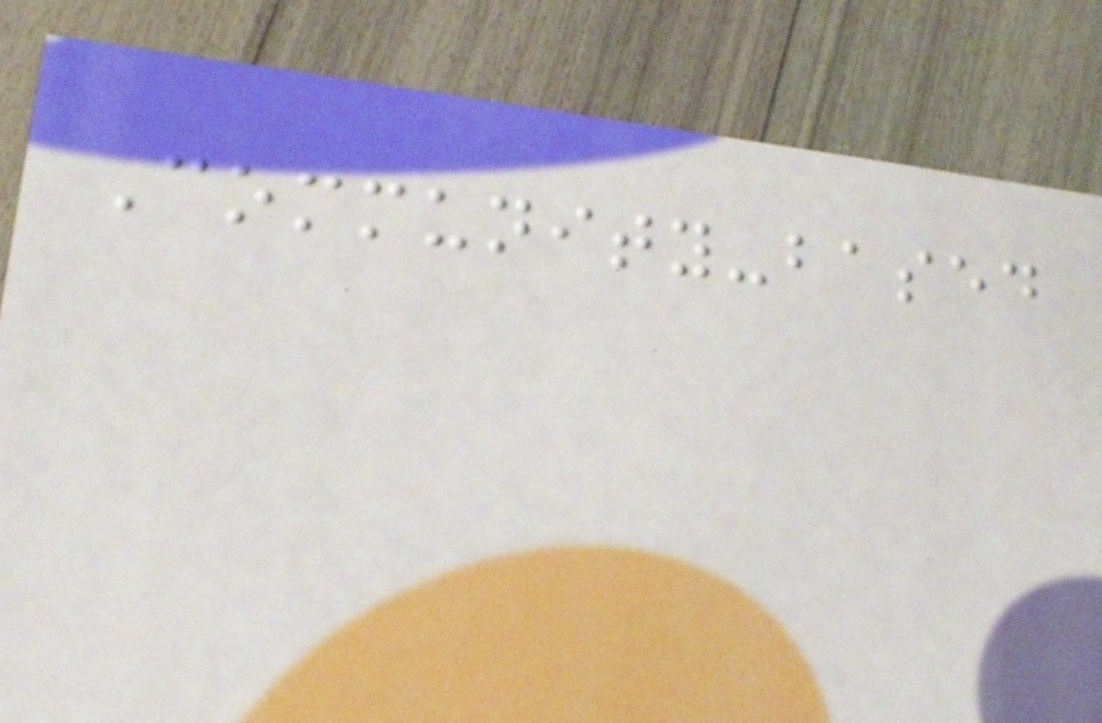Community-based
